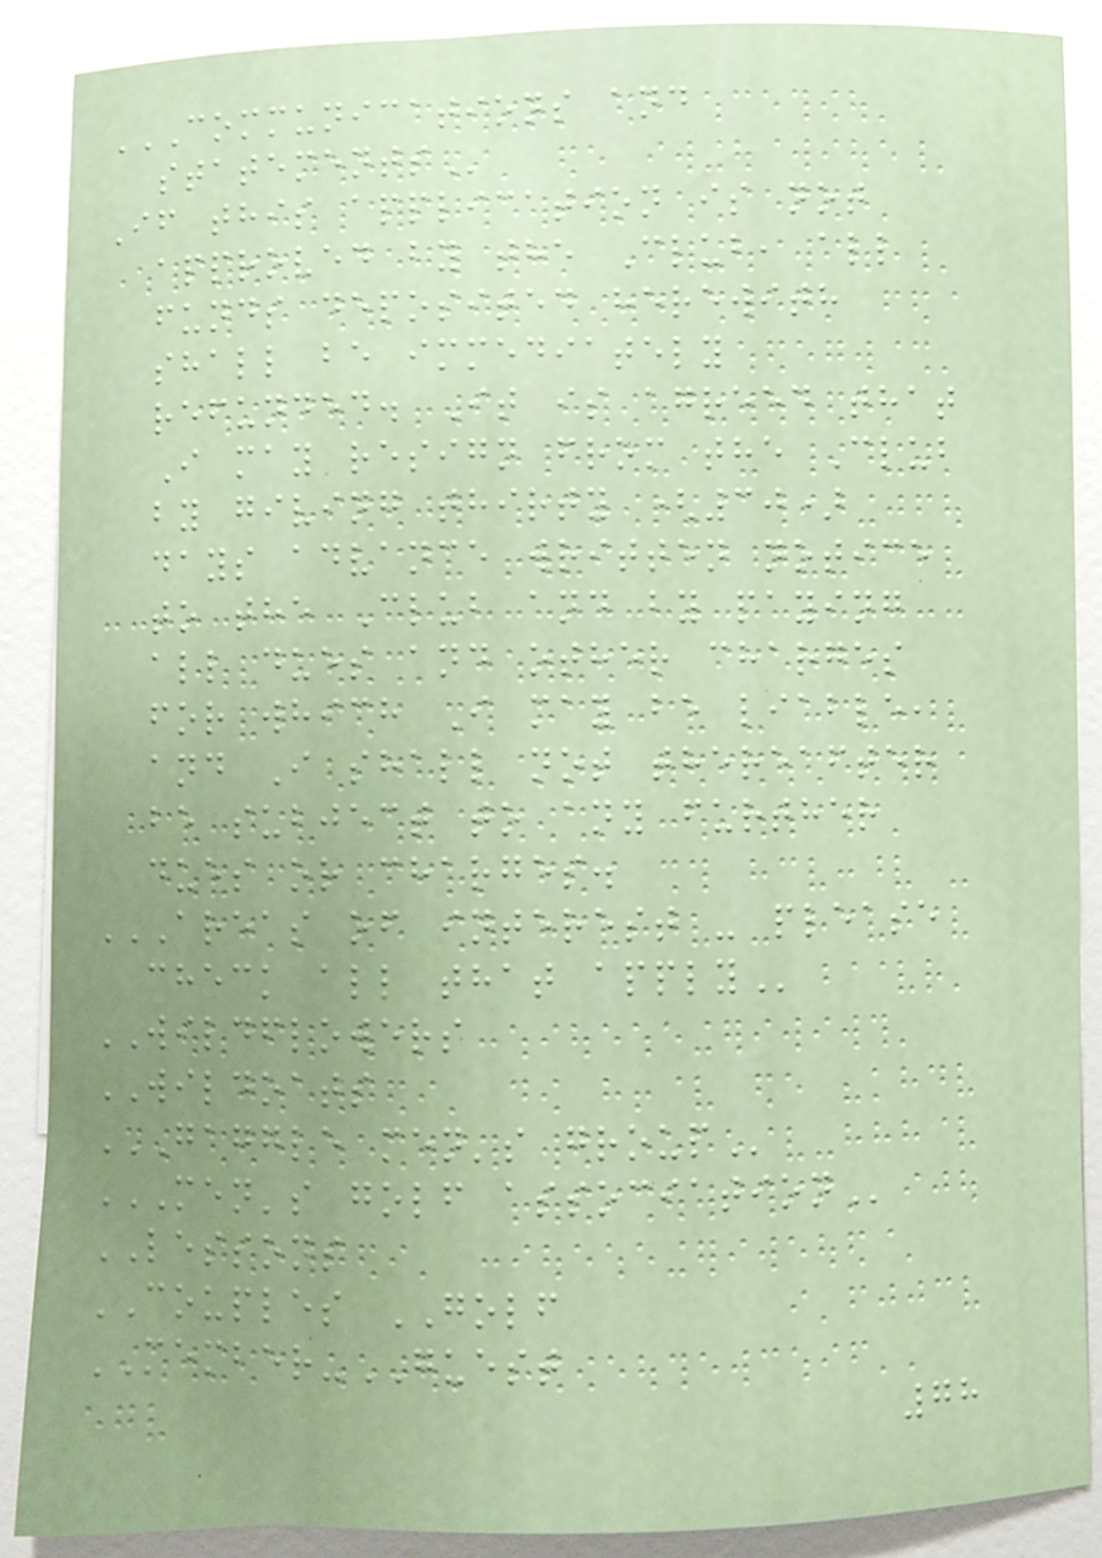COMMUNICATIONS AND
STATEMENTS
If this application is not
approved by the Club, all
funds deposited herewith
shall be immediately
refunded. It is agreed that
I may resign from the Club
by giving thirty (30)
days advance written notice
to the Club and by paying
all dues and other charges
for which I may be liable,
and I shall not thereafter
be subject to any further
dues or charges.
AREAS OF INTEREST - PLEASE
CHECK ALL THAT APPLY
WILDFLOWERS
WILDOATS
GAGGLE MEN'S GROUP
MEN'S GOLF ASSOCIATION
LESSONS
COUPLES GOLF
MEMBER-GUEST
78
